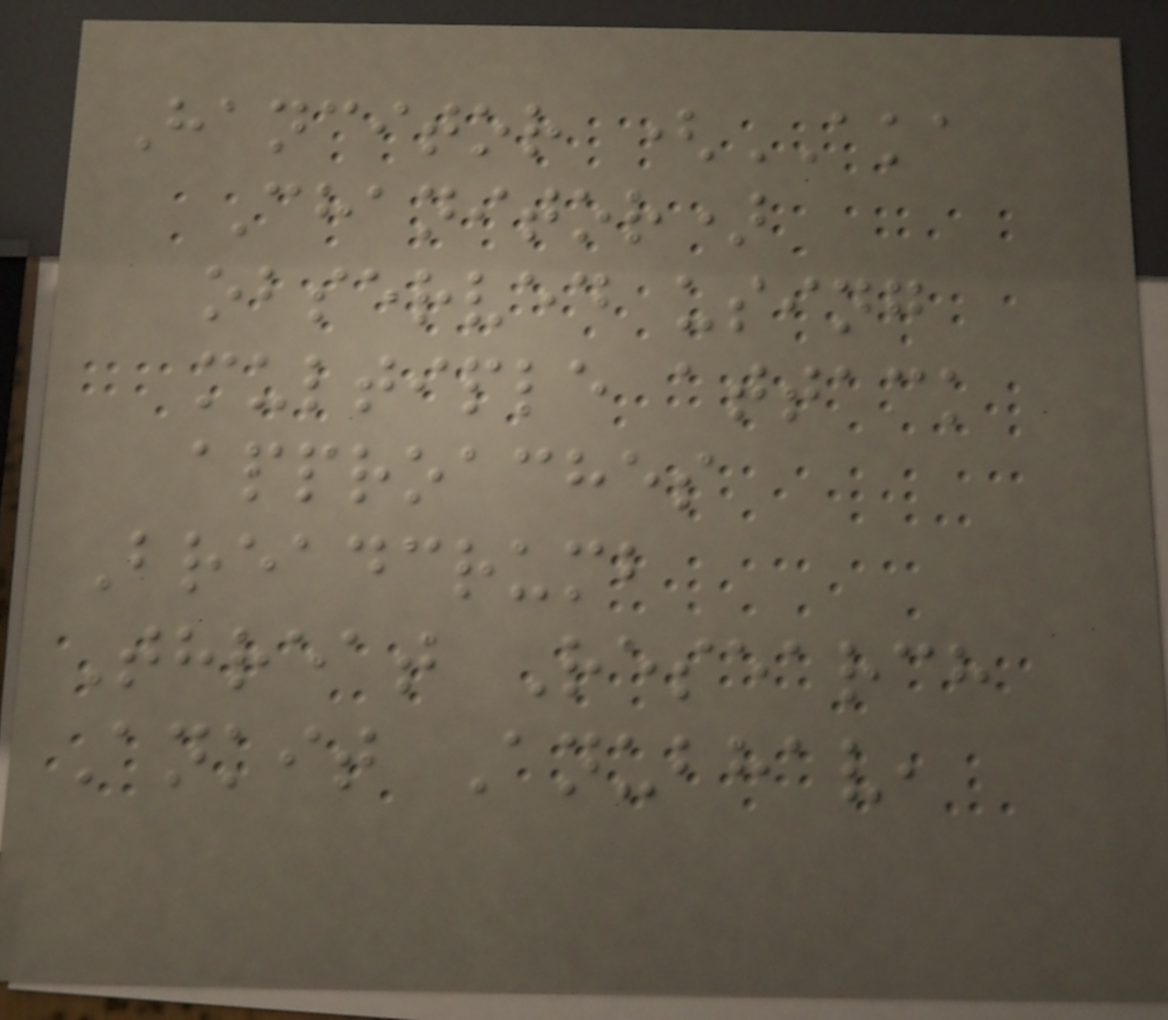Hancitor (AKA
Chanitor)
observed using
multiple attack
approaches
Breadcrumb
Threat Research
Ankit Anubhav,
